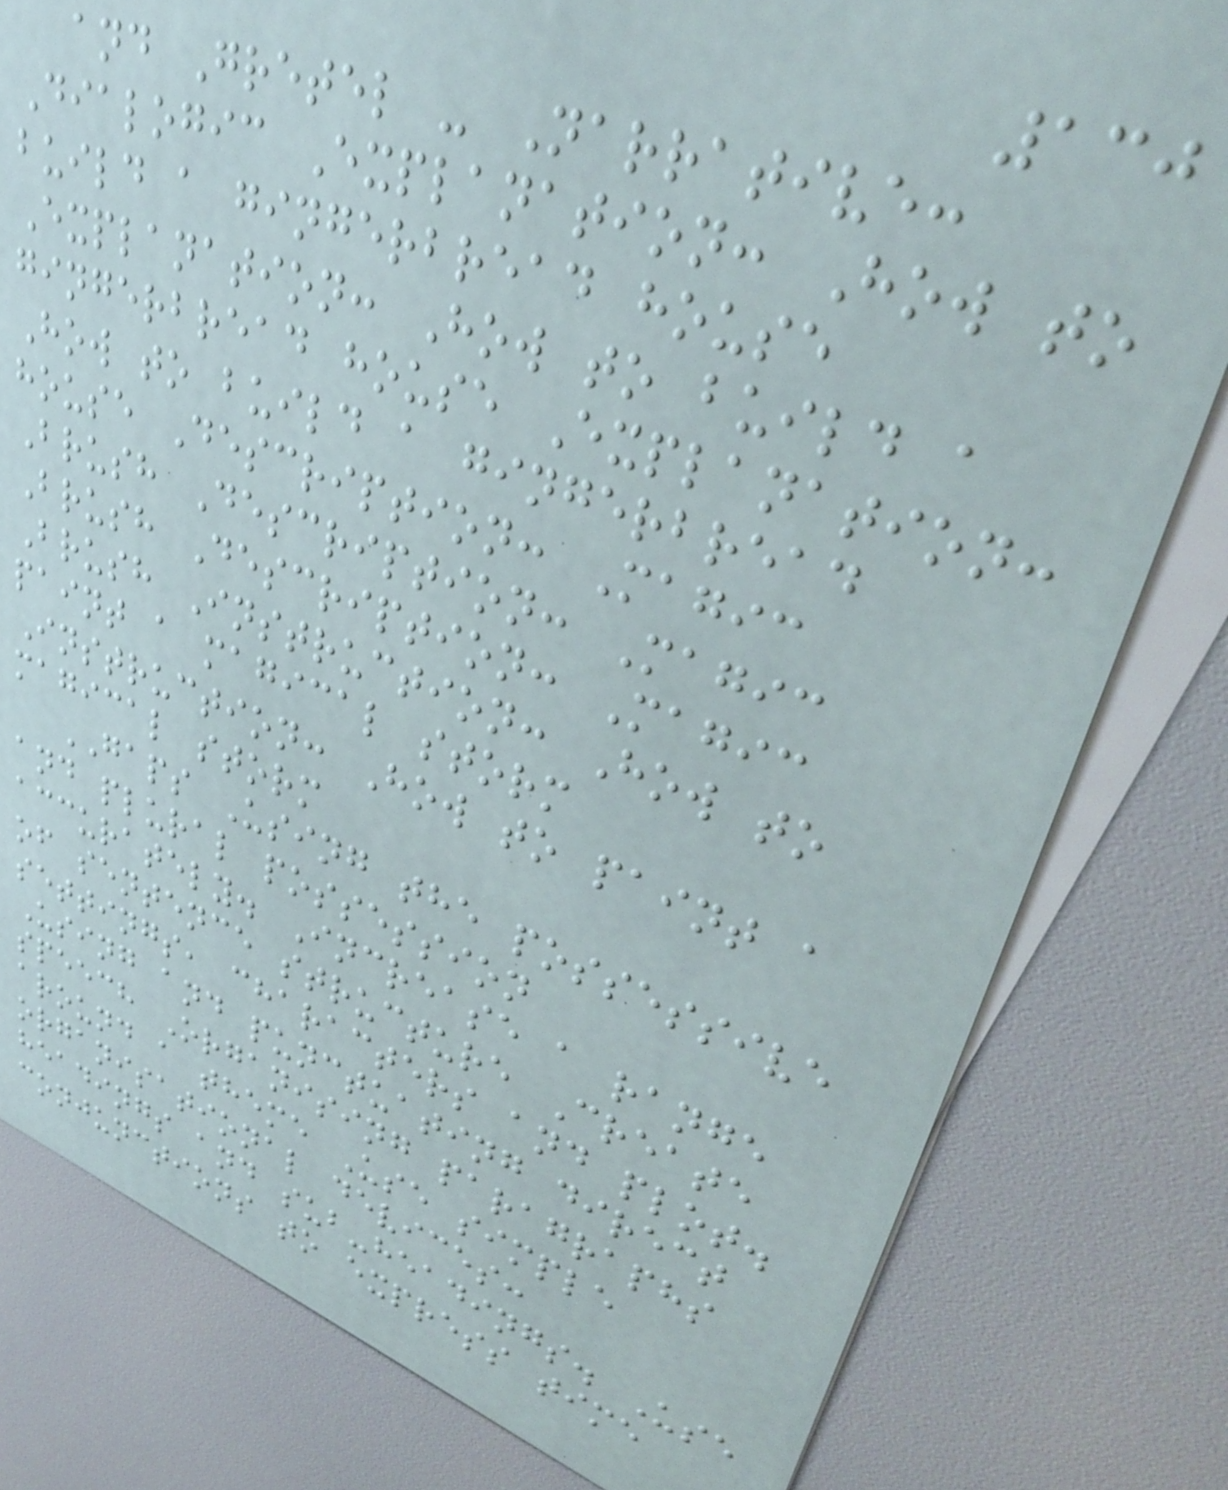130
and Gretel - Narrative:
Dialogic Explanation: How to
build a gingerbread house
Explanation: How to build a
gingerbread house Explanation:
How to build a gingerbread
house Description: Magic
Brush Description: Magic
Brush Description: Magic
Brush Instruction: How to
paint a magical storm
Instruction: How to paint a
magical storm
GAPS Using the possessive
and plural possession
accurately. Increase a range
of sentence structure Create
settings, characters and plot.
Using and punctuating direct
speech Organising paragraphs
around a theme Use simple
organisational devices:
headings and sub-headings. Use
conjunctions to express time
